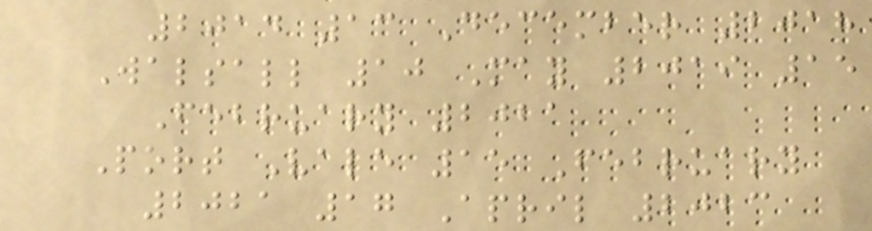2014 13 December 2018
Walsall 10 May 2019 15
February 2021
Port Vale 15 February
2021 17 April 2023
